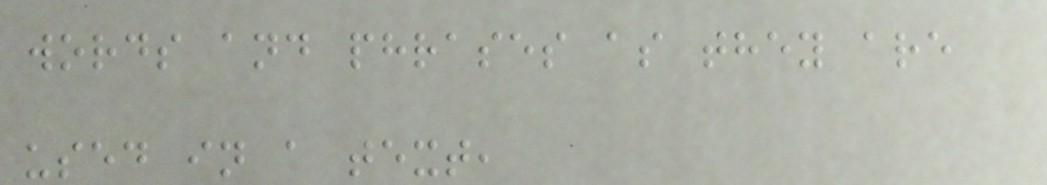words and phrases as they are
used in a text,
